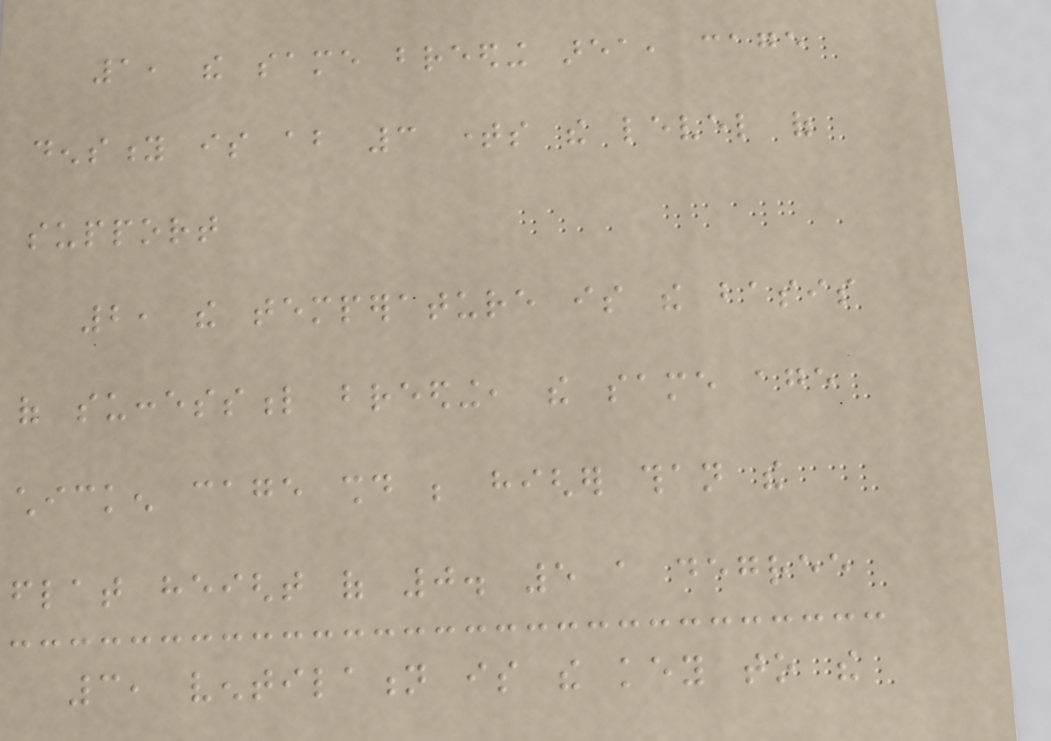1, the same breeding area, cage
density is about 3 times the level of
support
2, the temperature is the basis
of successful breeding, the same age
chicken cage should be higher than the
flat height of 0. 5 a degree
3, ventilation is the key to the
